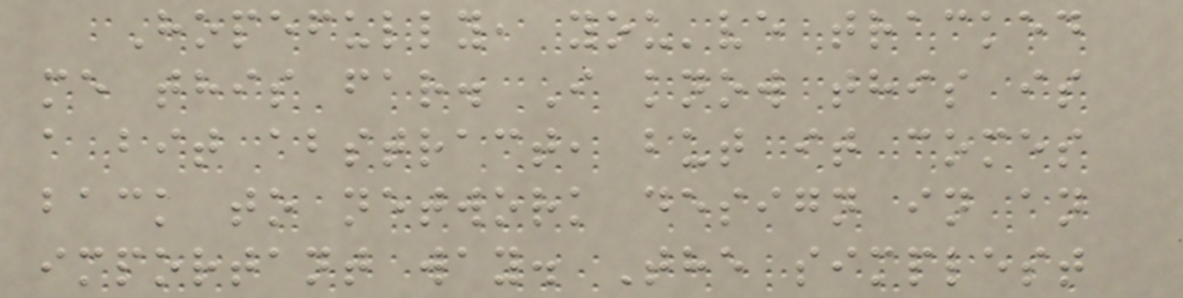Hopefully, you've tracked
me this far. I know this is
a bit abstract, but it comes
back to network design in an
important way. The simplest
